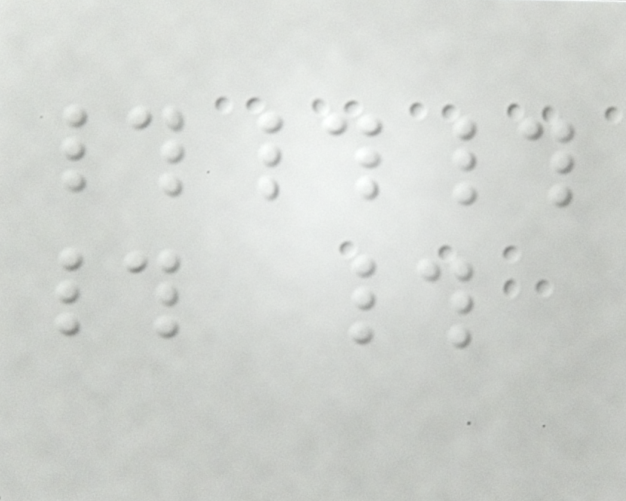###
# #
